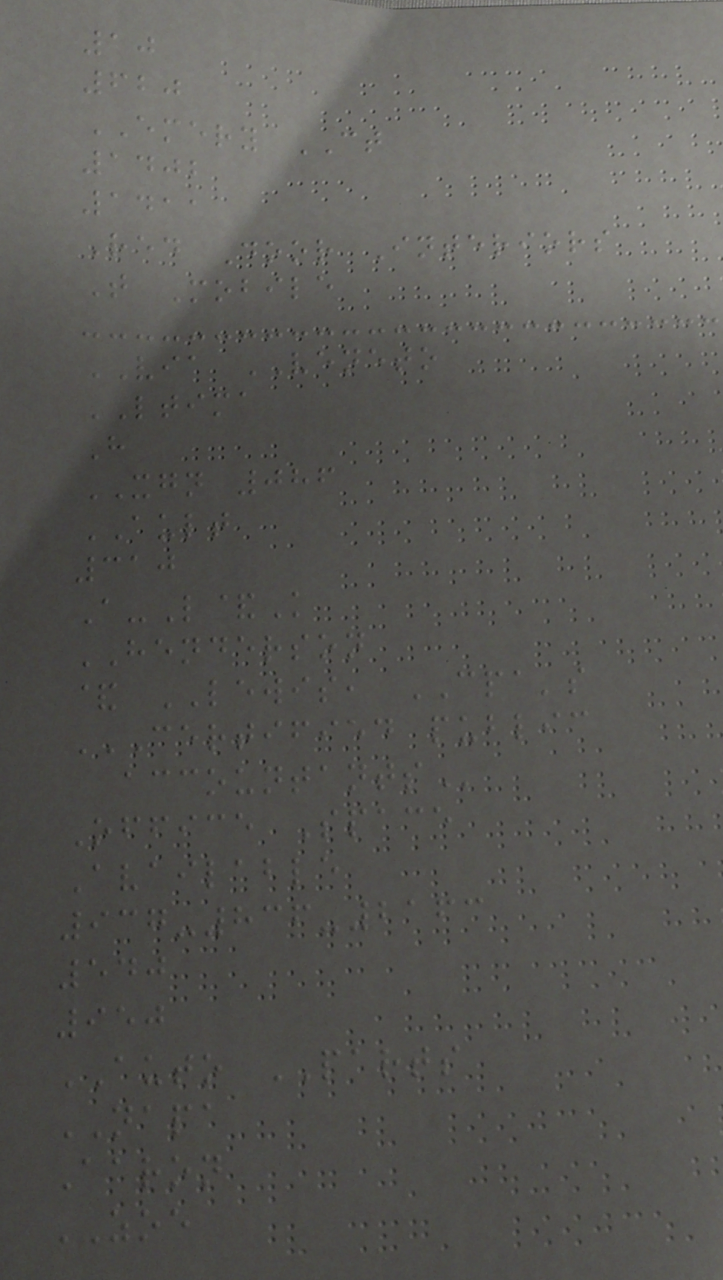10
620
EMERY CT
1402
1411
Red Door Interiors
T Mobile
VIA VENETO
LTIMA
H
XGN 086
AULT
310
A-L&K
HENDERSON
& LEWIS, CPA's
CERTIFIED PUBLIC
ACCOUNTANTS
Office Space
Available
937-836-2163
540
950
AUTO PARTS
NAPA
Aaron
ZOE
